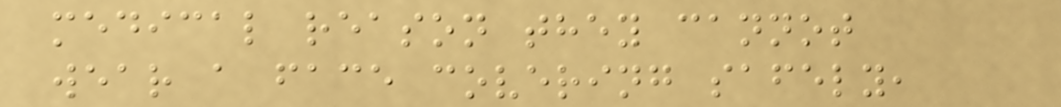medical reason they cannot
wear a face covering safely,
